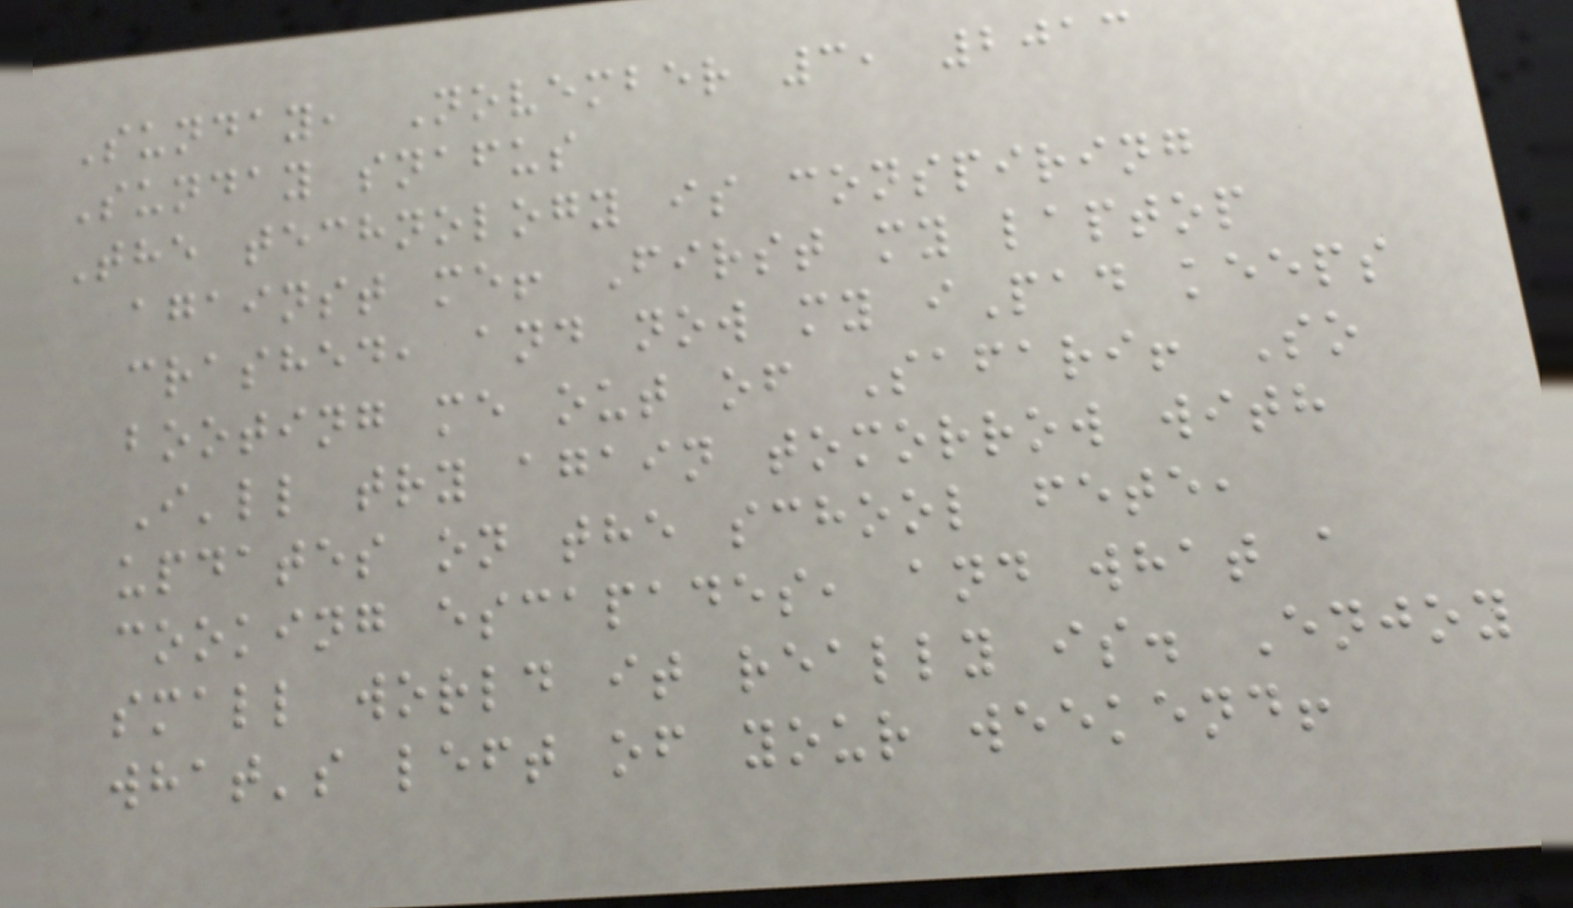Sunday, November 3, 2013
Sunday snafus
The technology is conspiring
against me! First my laptop
crashed, and now my iPad keeps
booting me out of Safari! So
I'll try again tomorrow with
updates on the school fete,
cooking escapades, and what a
small world it really is. Enjoy
what's left of your weekend!
